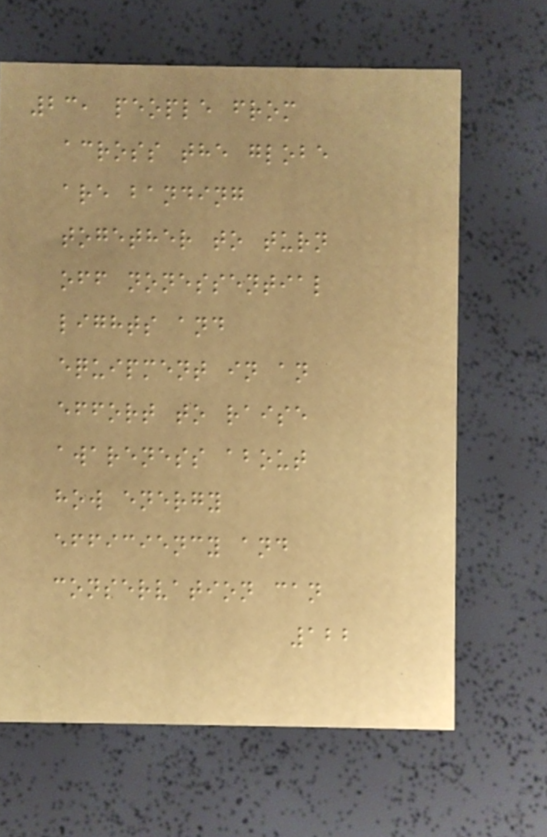23, people from
across the globe
are banding
together to turn
off nonessential
lights and
equipment in an
effort to raise
awareness about
how energy
efficiency and
conservation can
122
